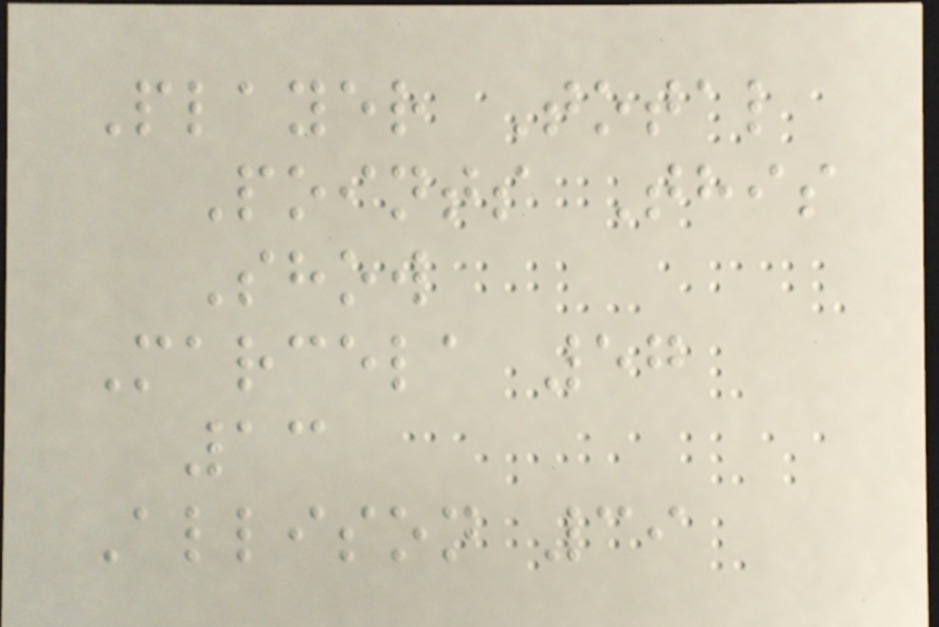Player Total
Points This
Show
Marcela 57
13
Allison 39
